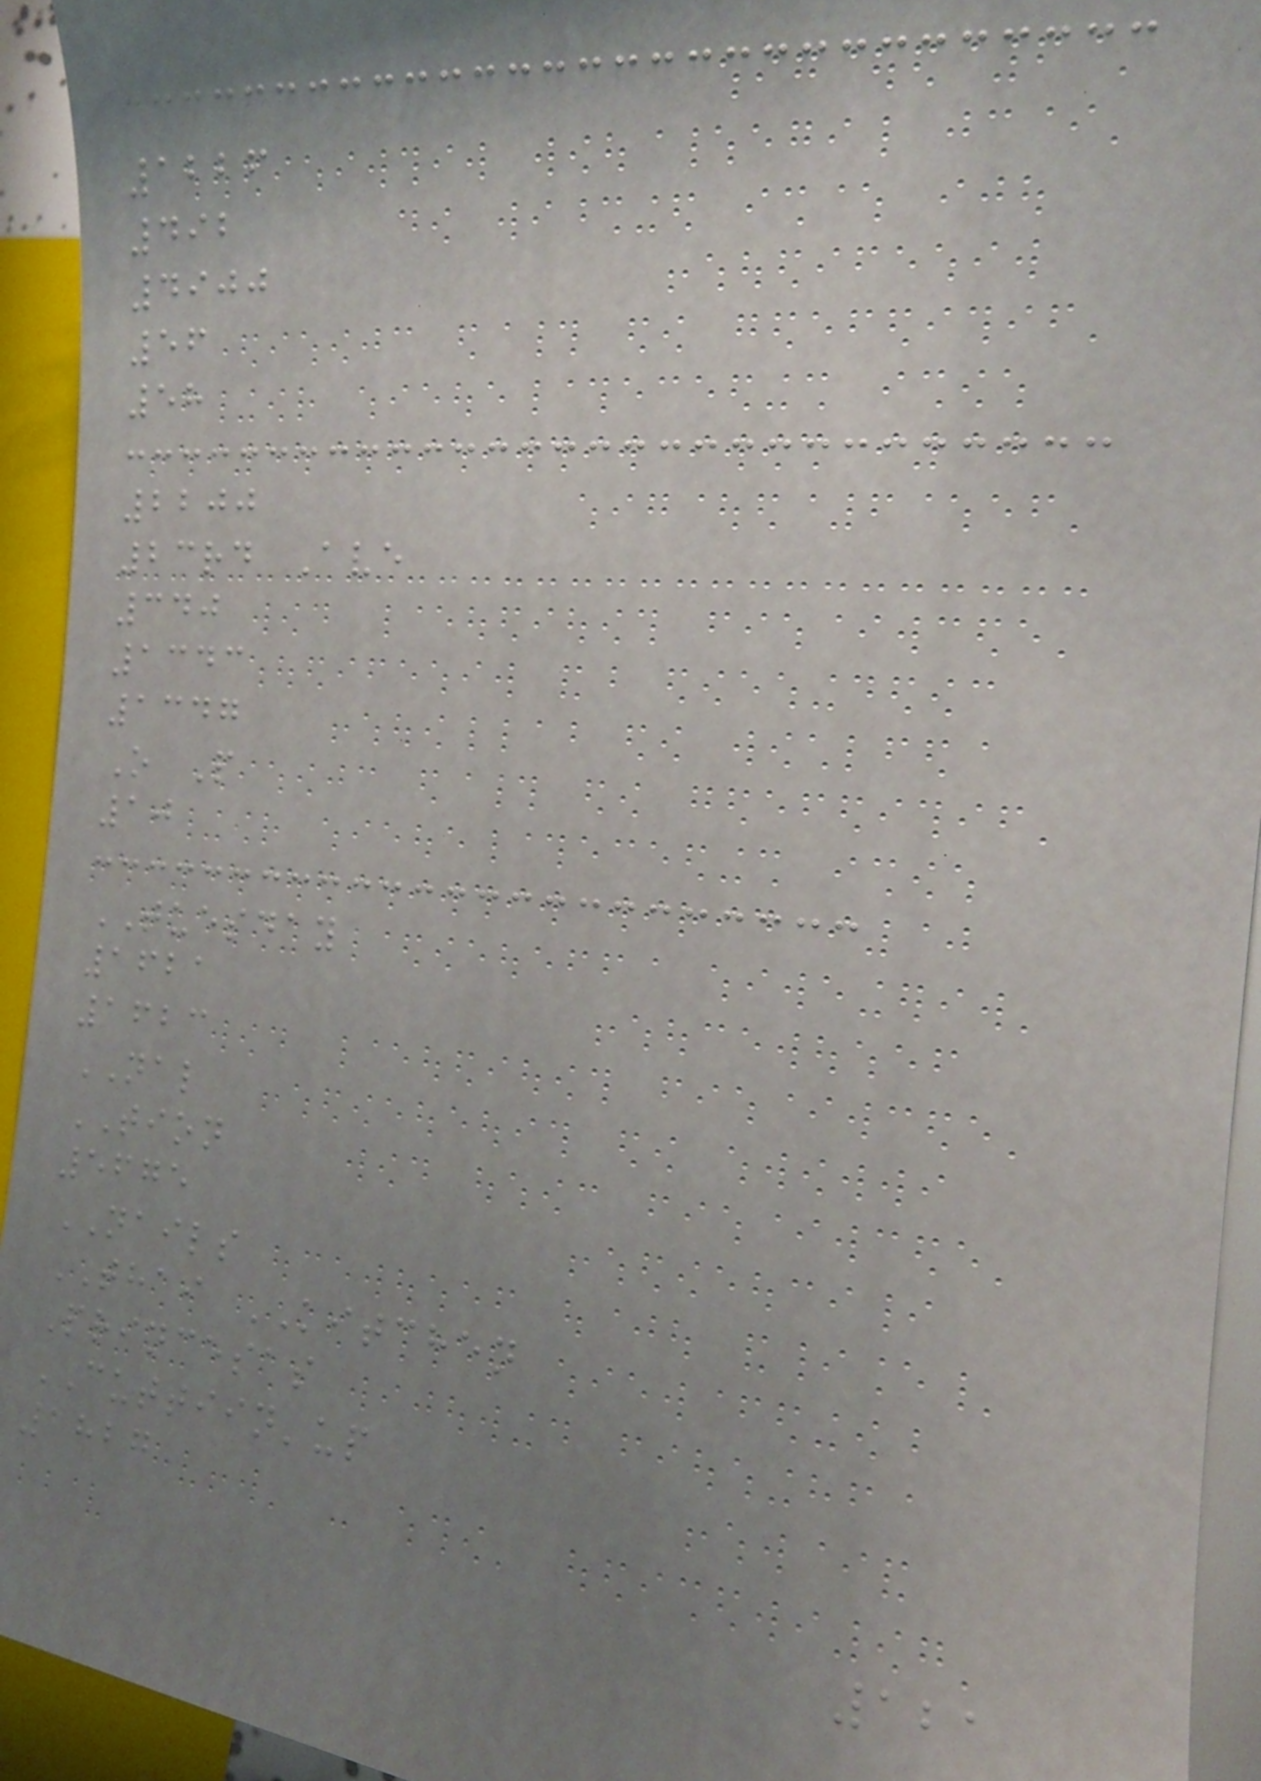1226
492
4900
56
58
2200
23rd Ave
340
1343
1347
O P
10
TUESDAY
1621
1623
NAL
TION
5675
NAILS
THAI KITCHEN
Princesas
CUTTIIN'up
1827
121
